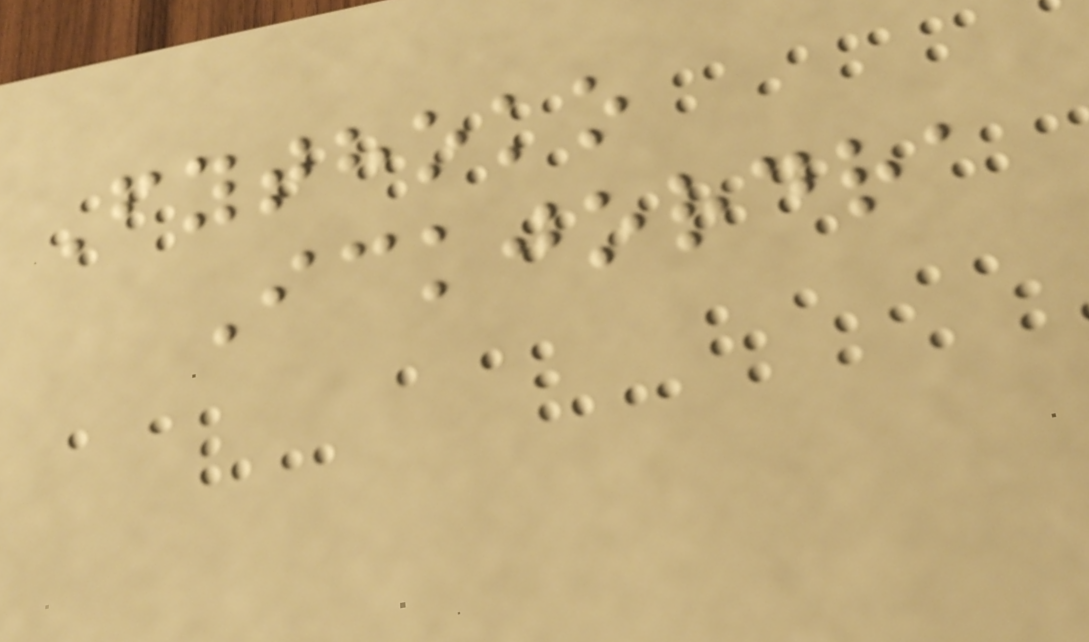Fythoko
Ickjordra
